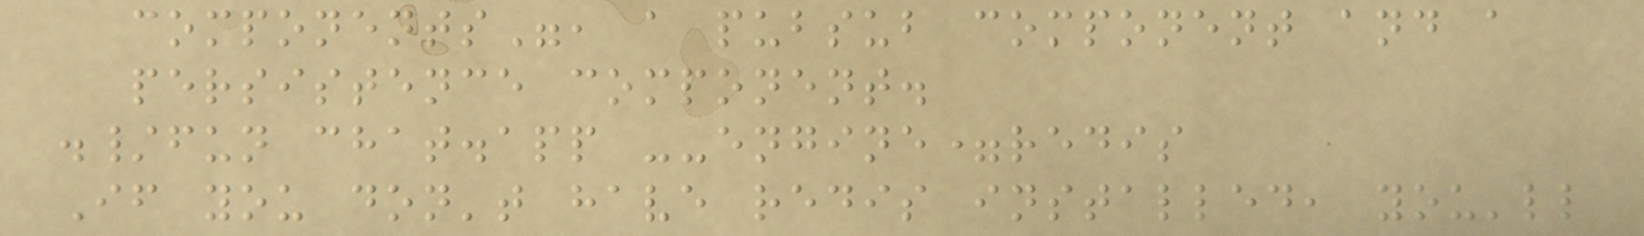components", a pubsub component and a
persistence component.
./fun chat.app --engine=redis
If you don't have redis installed, you'll
